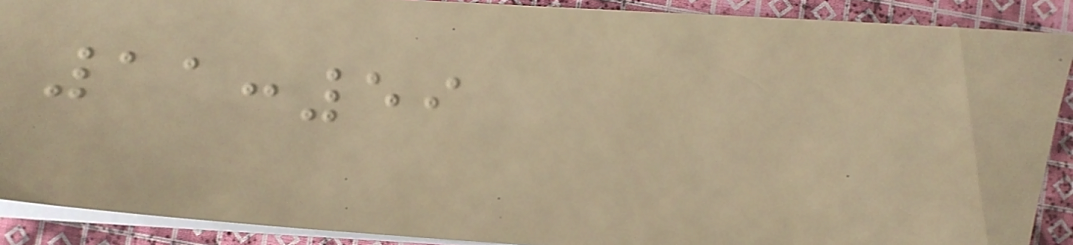11:59
